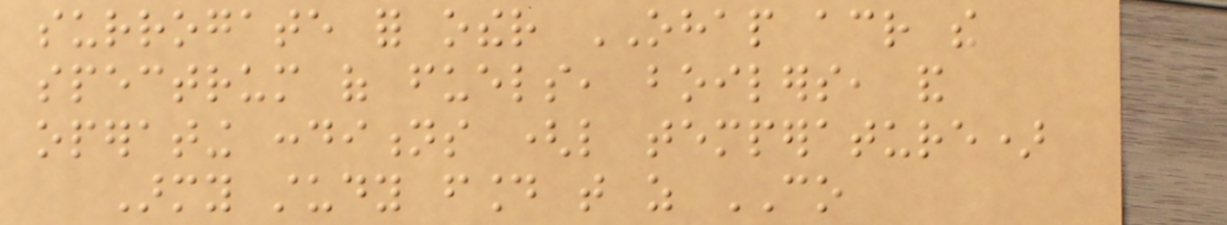surrogate for other OHAP across the
spectrum of fuels, boilers, and
operating conditions (like temperature)
Army study found that as CO
